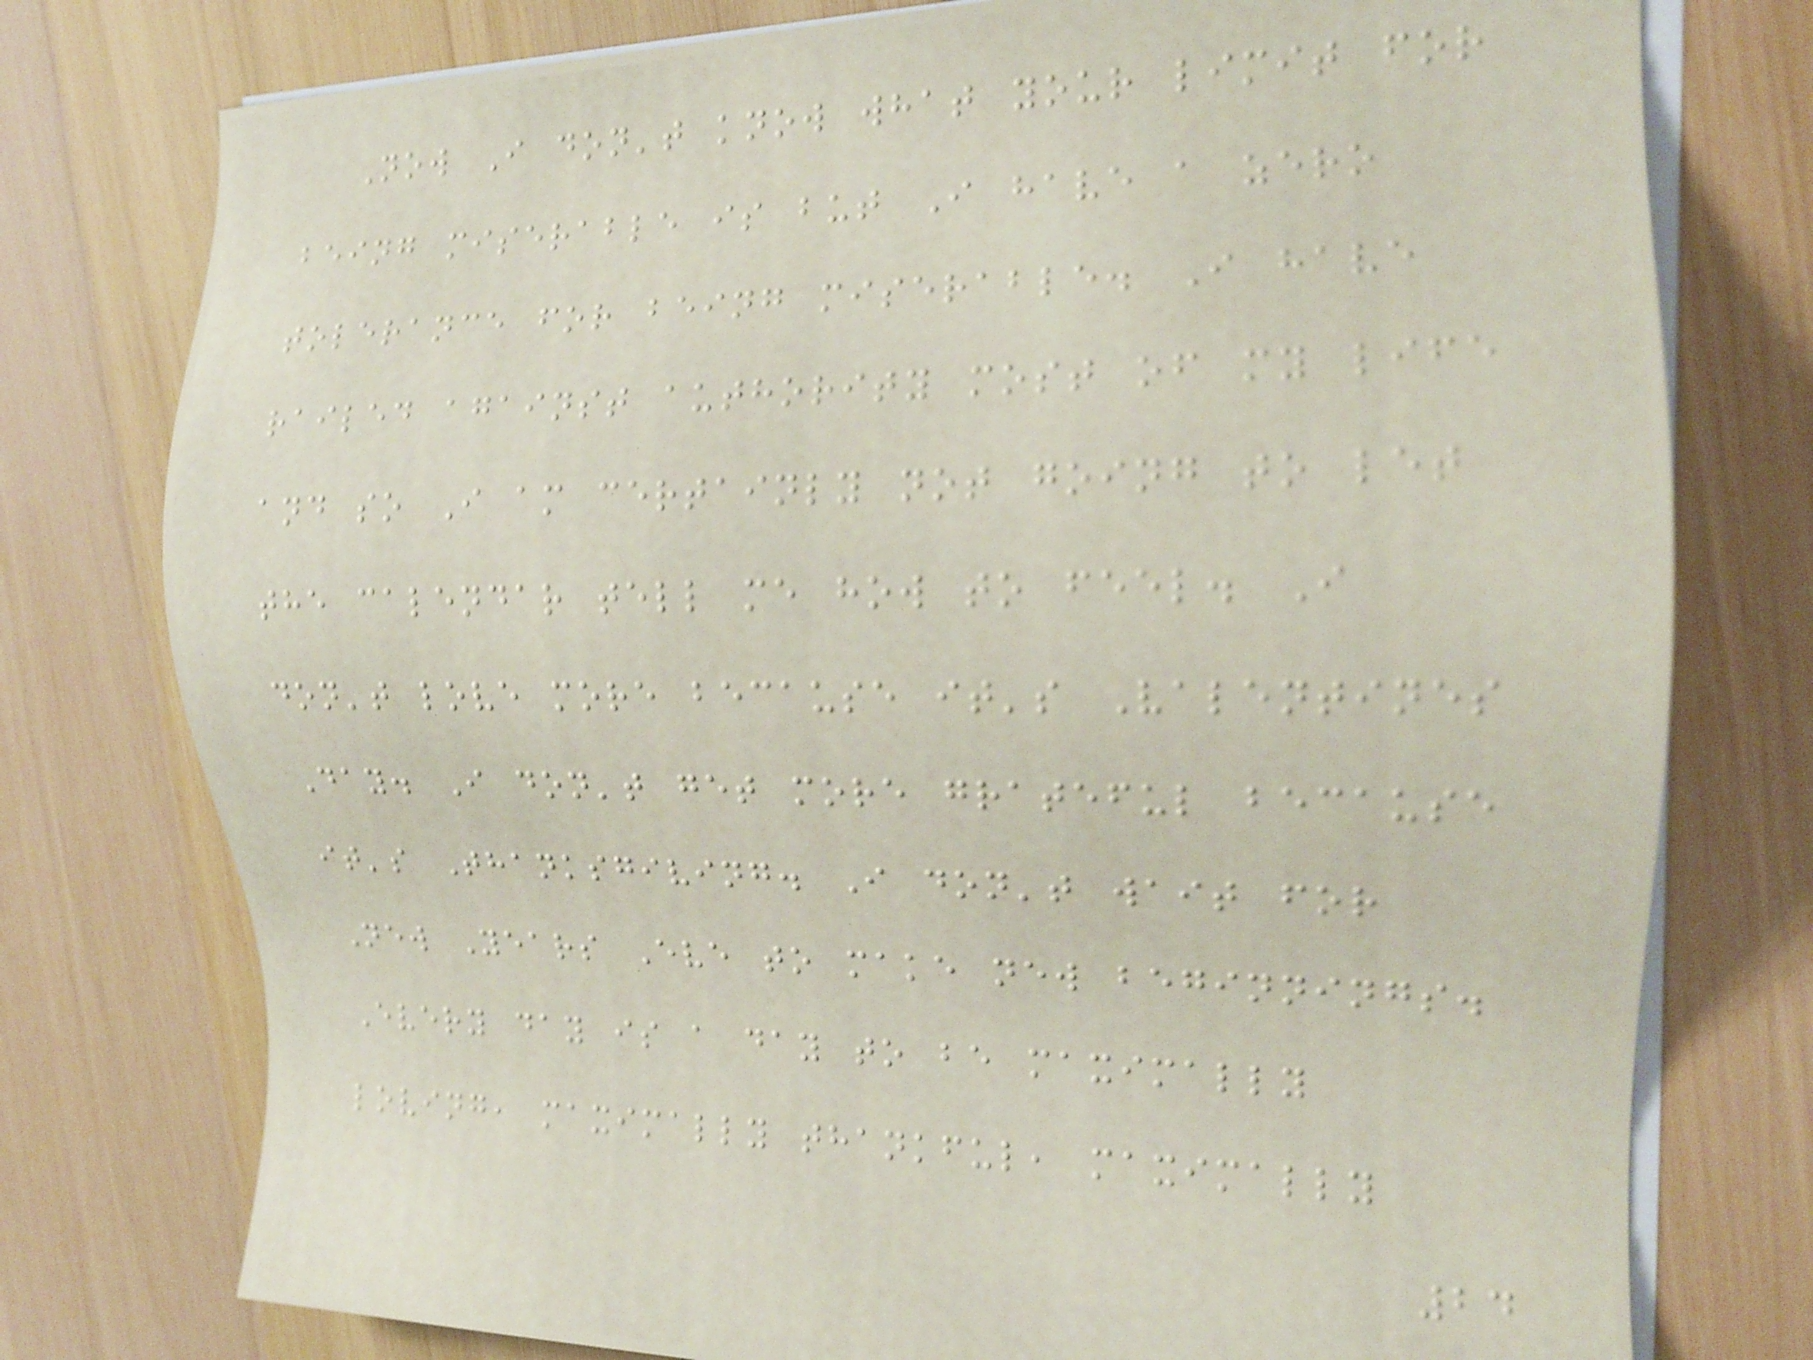Now I don't know what your limit for
being miserable is but I have a zero
tolerance for being miserable. I have
railed against authority most of my life
and so I am certainly not going to let
the calendar tell me how to feel. I
don't love more because it's Valentines
Day. I don't get more grateful because
it's Thanksgiving. I don't wait for
New Years Eve to make new beginnings.
Every day is a day to be maximally
loving, maximally thankful, maximally
24
